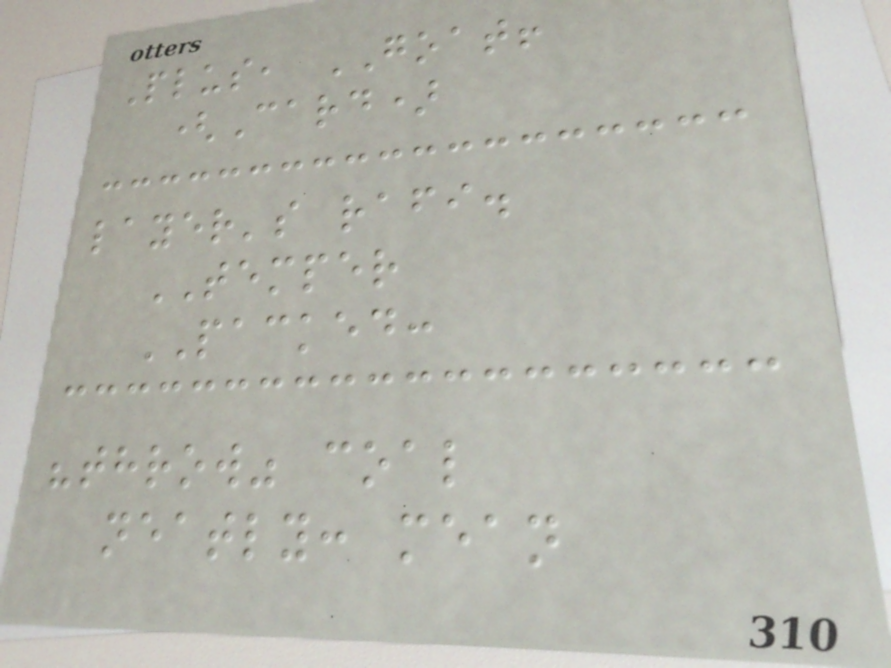Plus, GOAT!
(Card)
layer's rafi.
TEMPER
PACKED:
"throw" coal
neatly: mean
